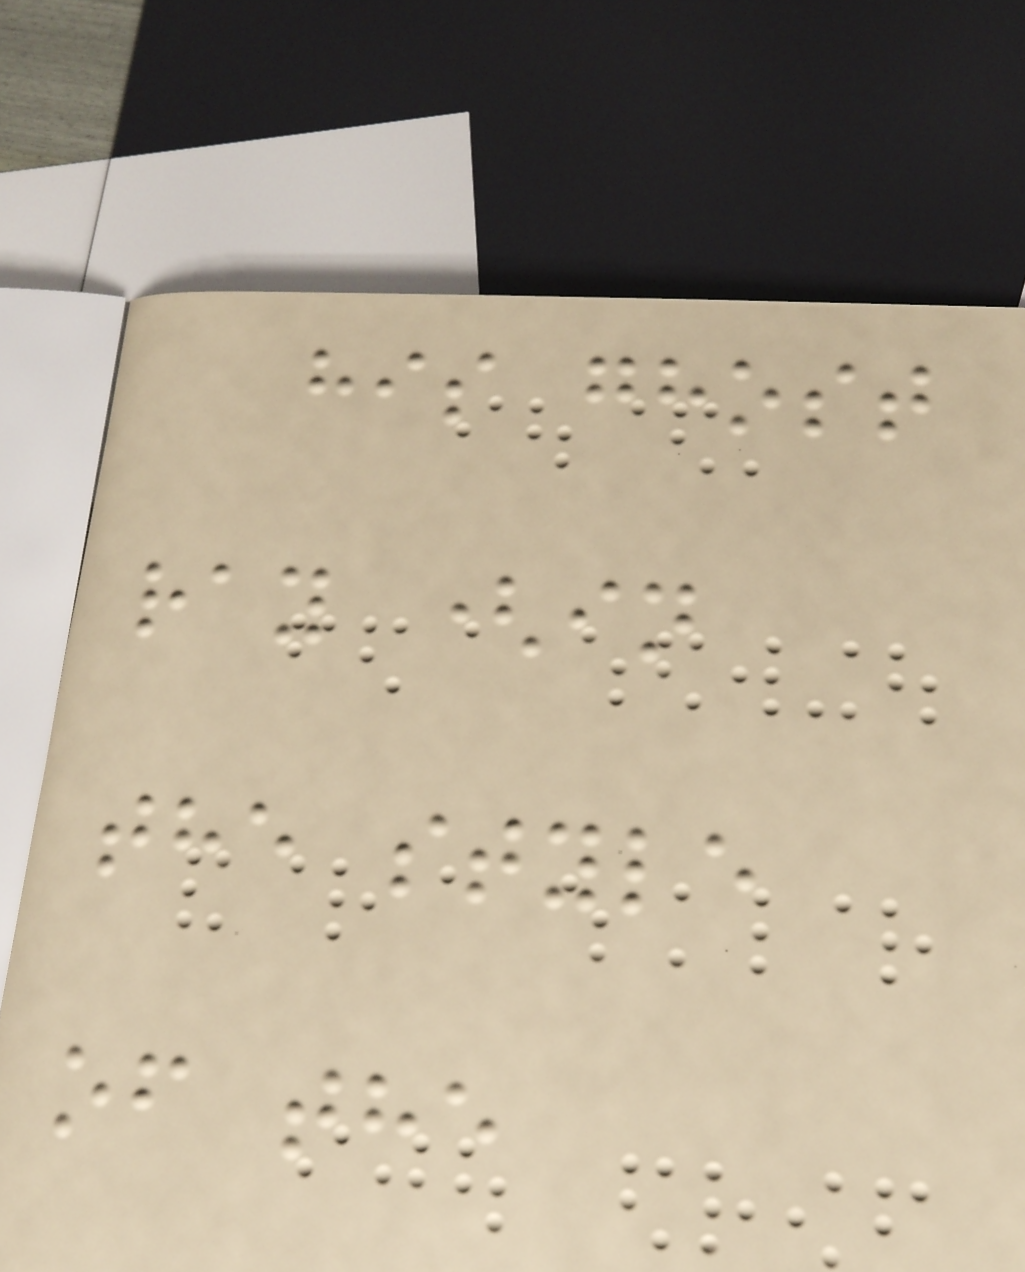his ghost
ray (in
the style
of the
